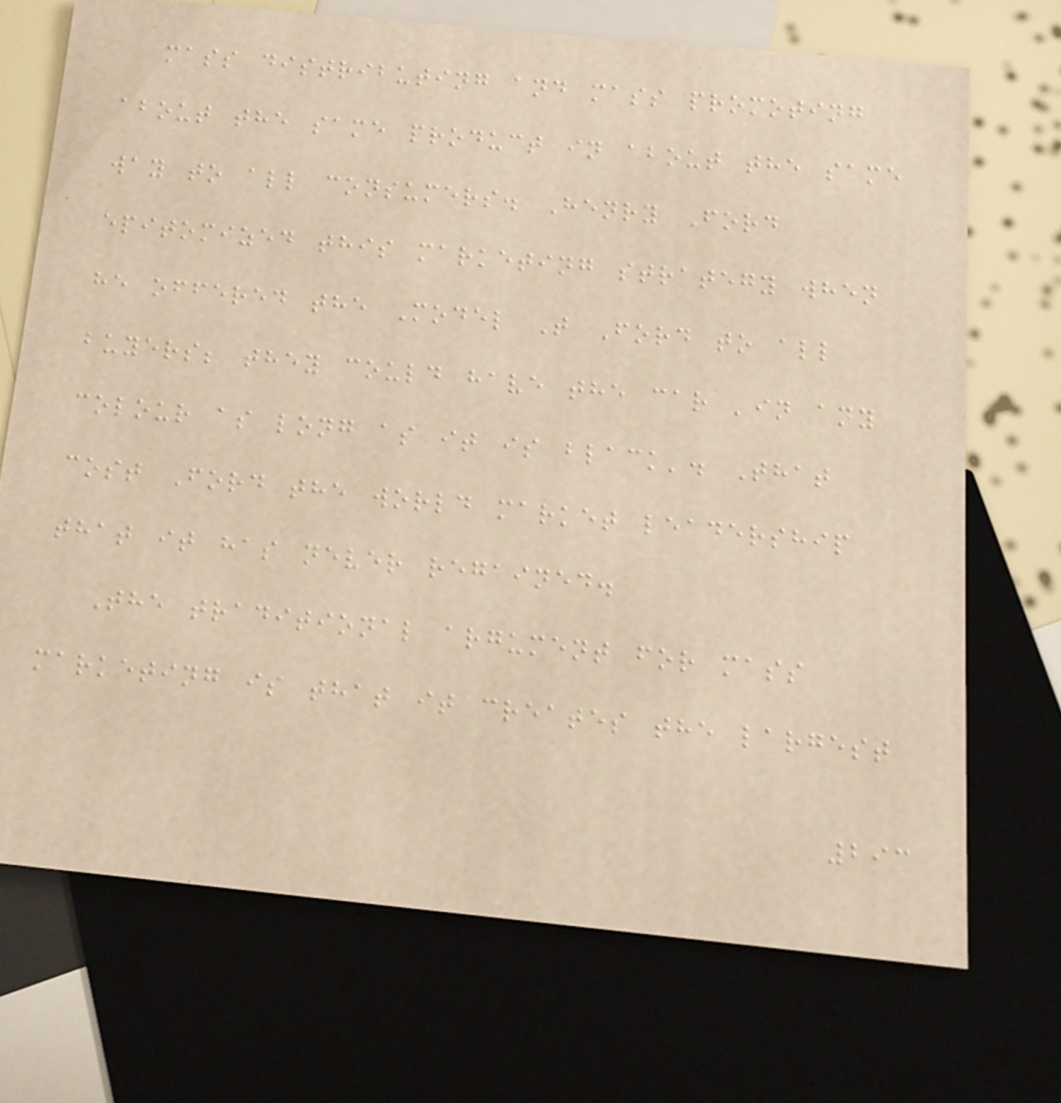mass distributing and mass promoting
about the same product in about the same
way to all consumers. Henry Ford
epitomized this marketing strategy when
he offered the Model T Ford to all
buyers; they could have the car 'in any
colour as long as it is black'. That
cost Ford the world market leadership
that it has never regained.
The traditional argument for mass
marketing is that it creates the largest
293
